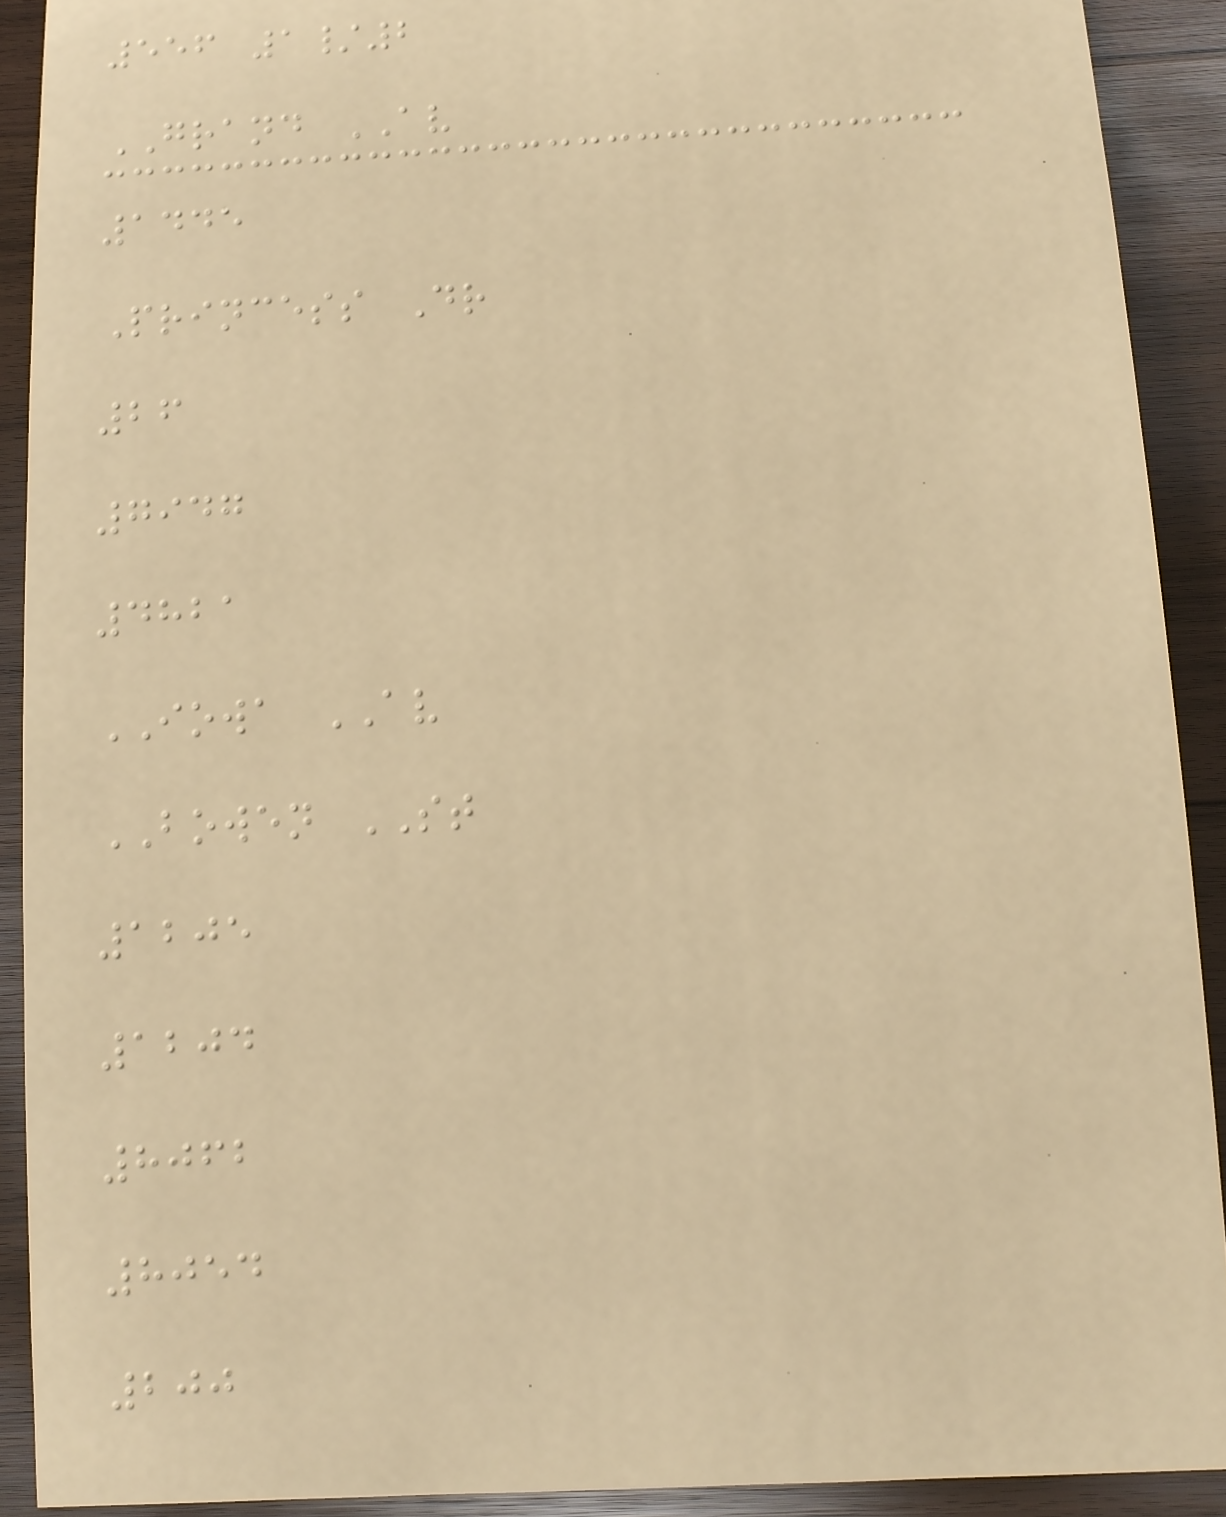556 1/2
GRAND AV
1445
Princess Dr
26
7947
4821
IOWA AV
BOWEN ST
1205
1204
8062
8054
200
